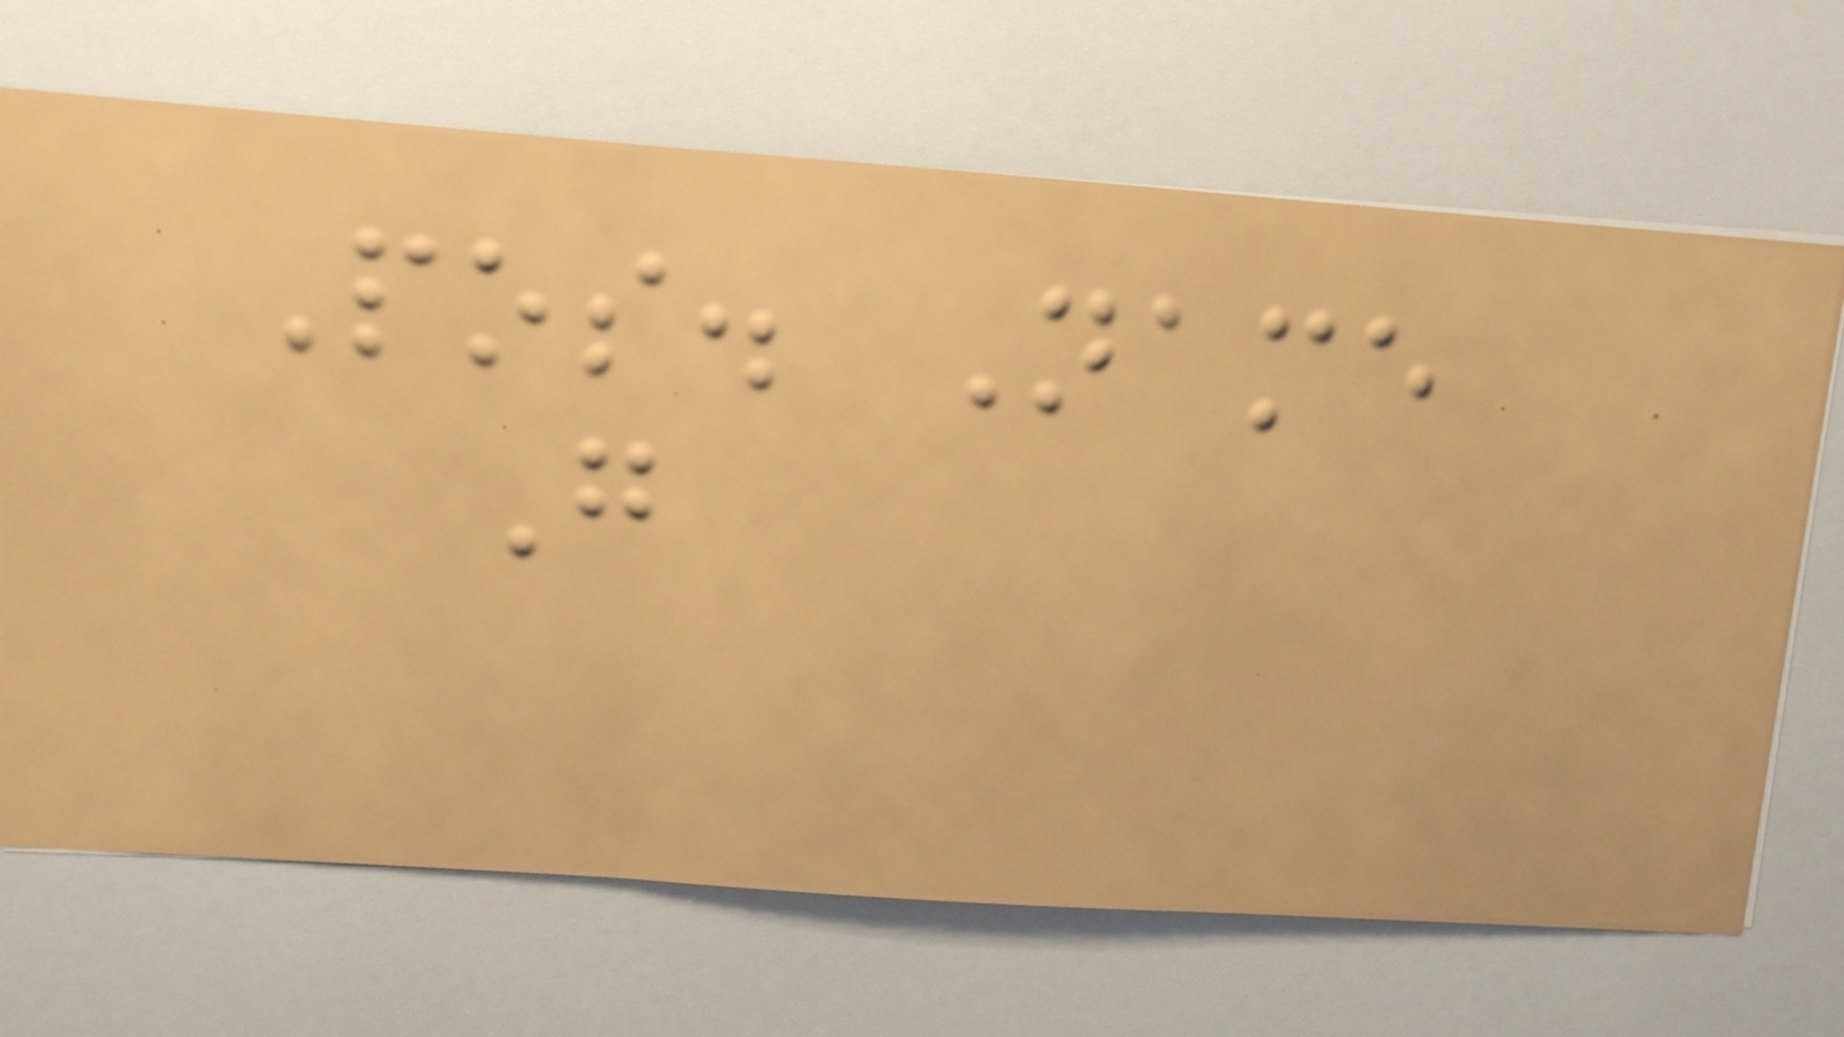Pos. Name
G
